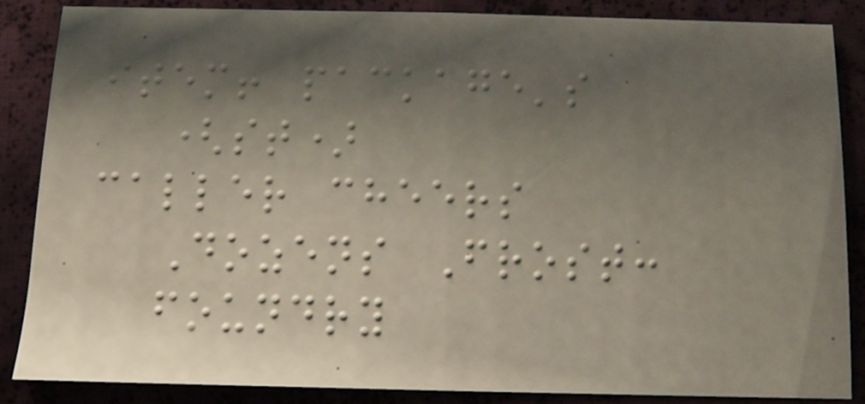item! package's
(st)
caller cheers
Dozens Frost:
foundry
